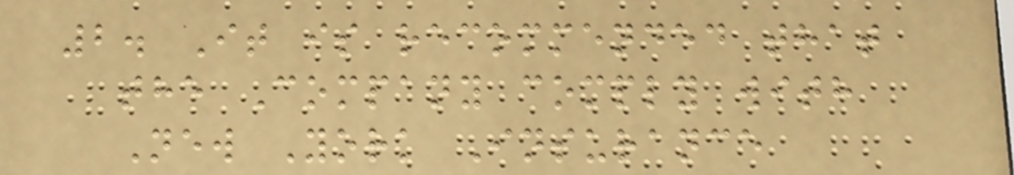2. It is recommended that
the Company comply with
New York Insurance
